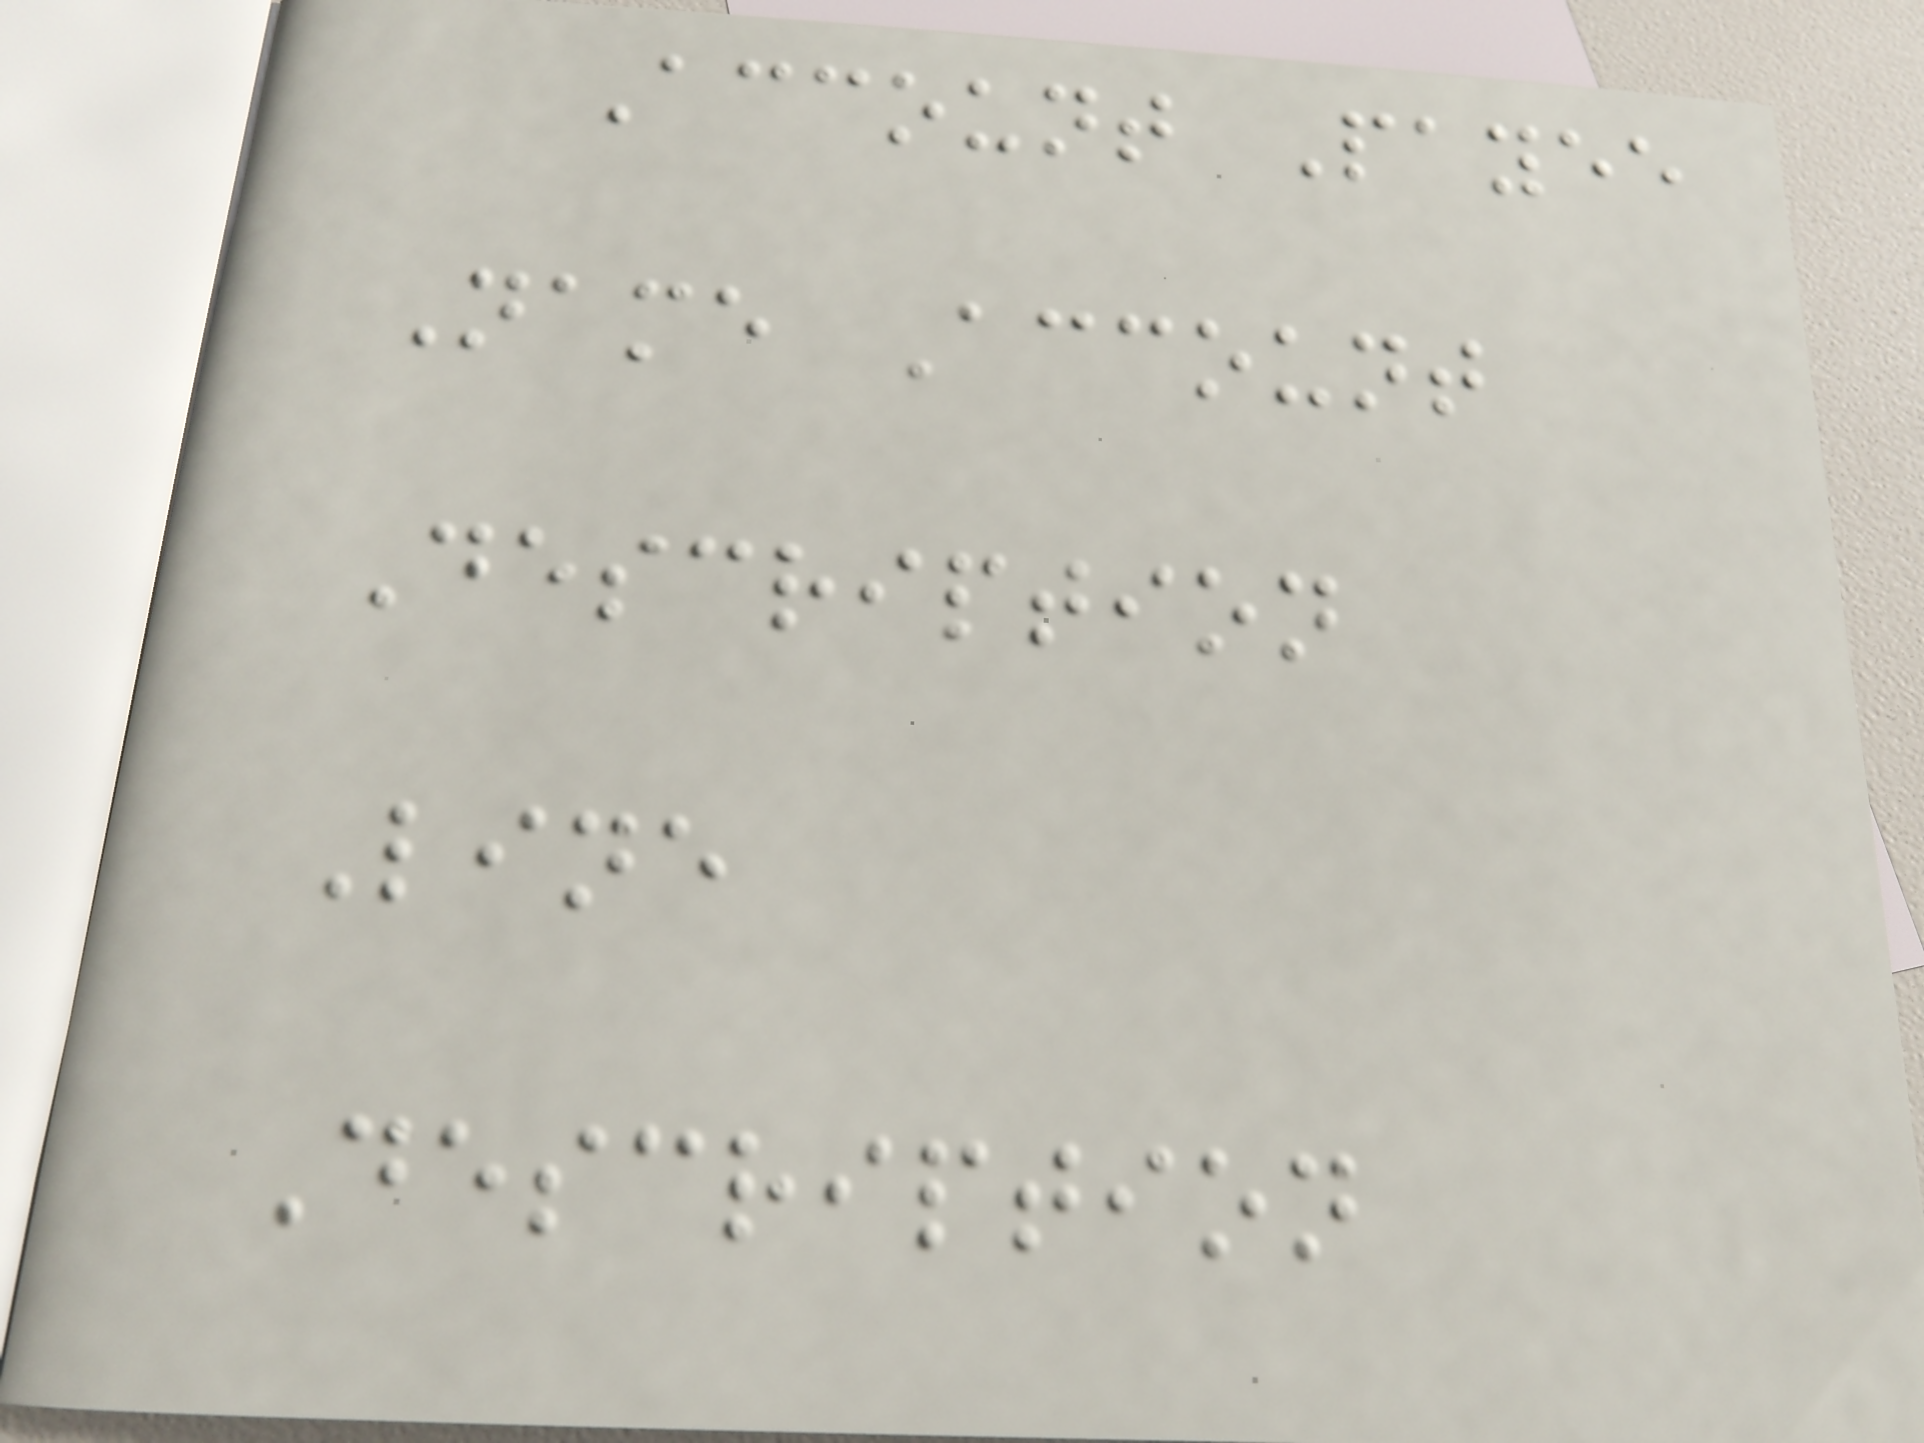Account Payee
Name Account
Description
Line
Description
